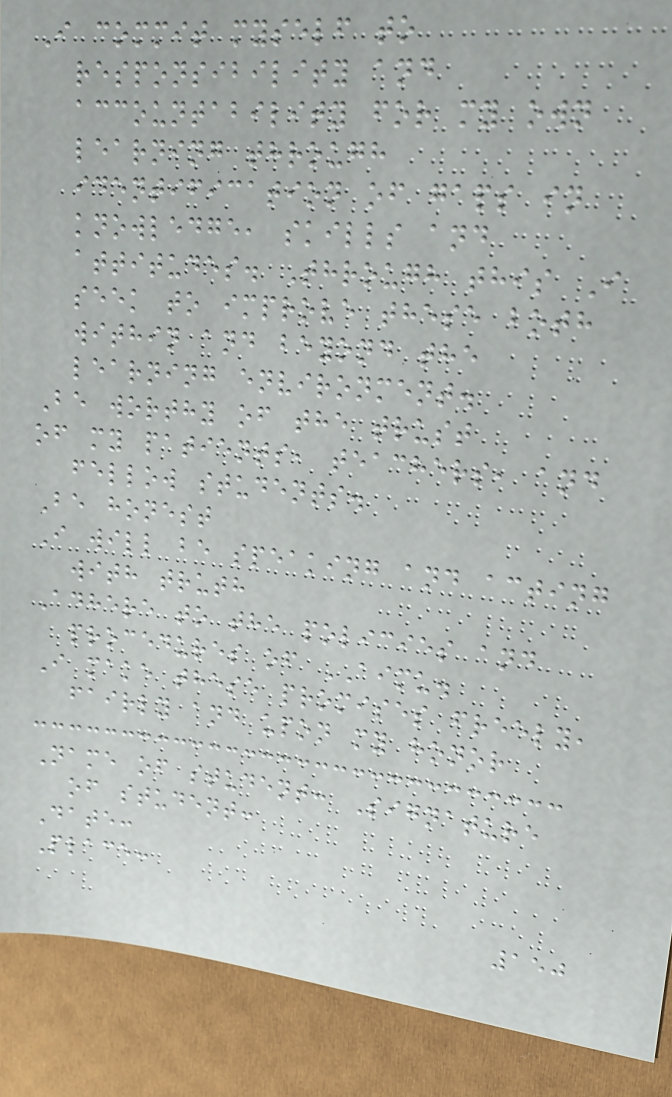I commit myself to
responsibility and
accountability for my own
learning through
identification of gaps in
knowledge, skills and
attitudes. Through this I
seek to improve these both
within and beyond the
learning environment.
Be worthy of the trust
of my patients, teachers, and
fellow students.
Be honest
I will be speaking and acting
with truth
Adhere to the policies and
procedures of AIMU.
I make these promises freely,
fairly and upon my honor
Name of student: Signature
of student:
Date:
Place:
150
